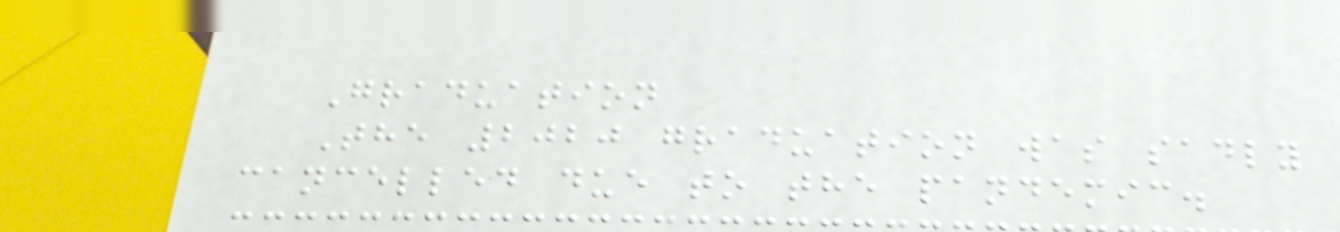Graduation
The 2020 graduation was sadly
cancelled due to the pandemic.
